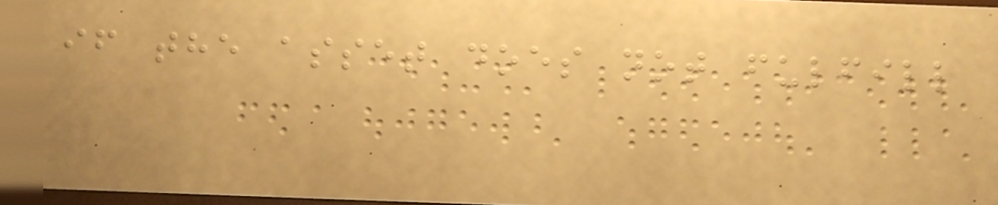if the asset does not fulfill
